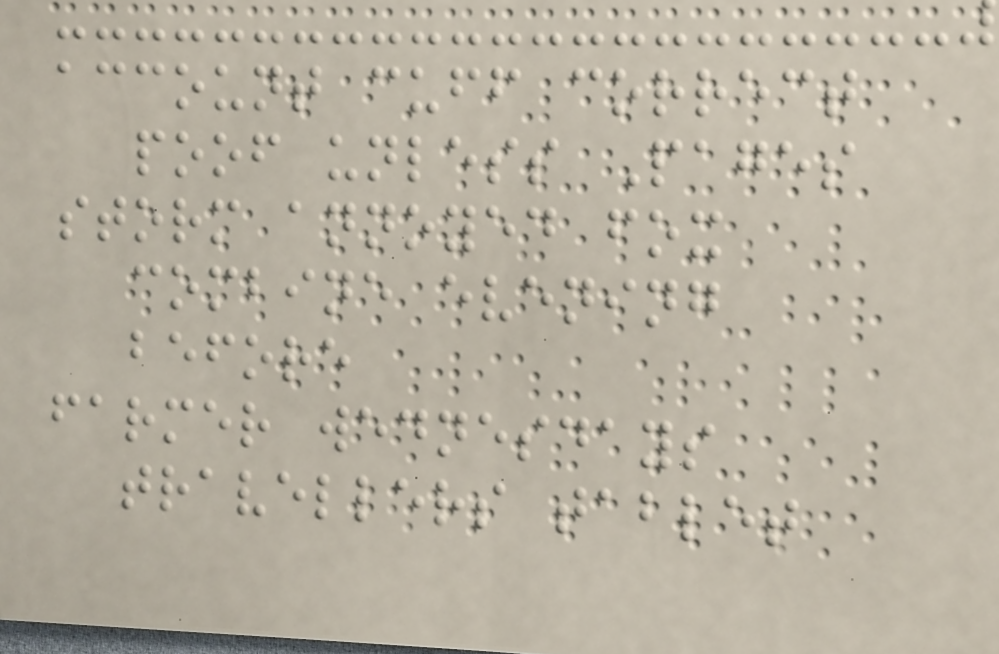account cuff correct
poof unless Pages
storm annoyed fox
combine evening
before
farmer wednesdays
travellers tablet
